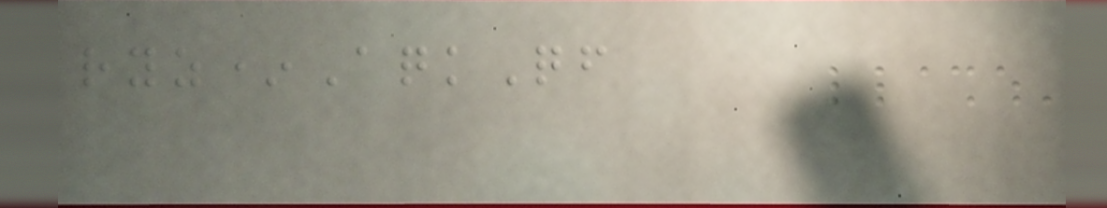ryz*AqkQf
